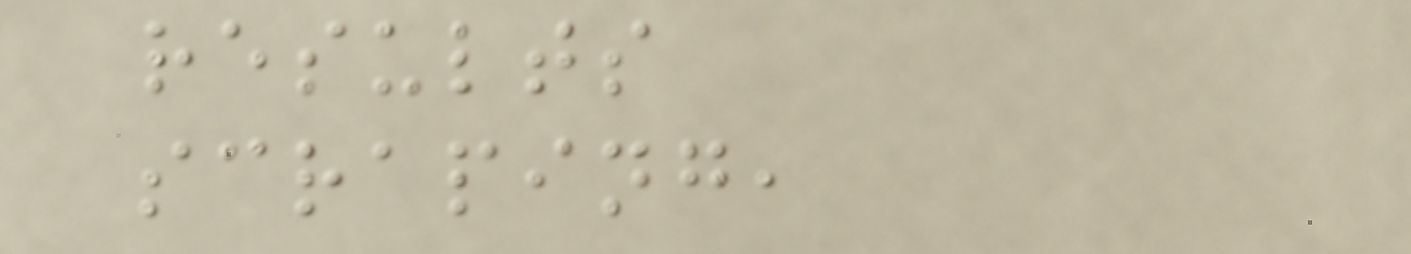results
scraping,
